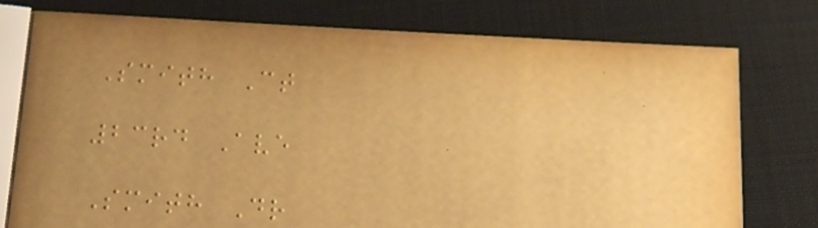Smith Ct
23rd Ave
Smith Dr
